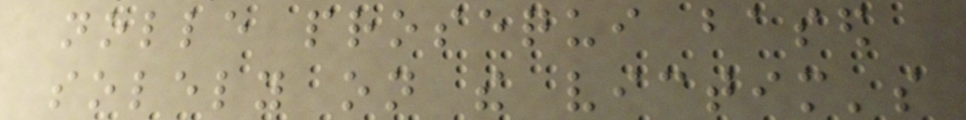nolle prosequi based
solely on the victim's
